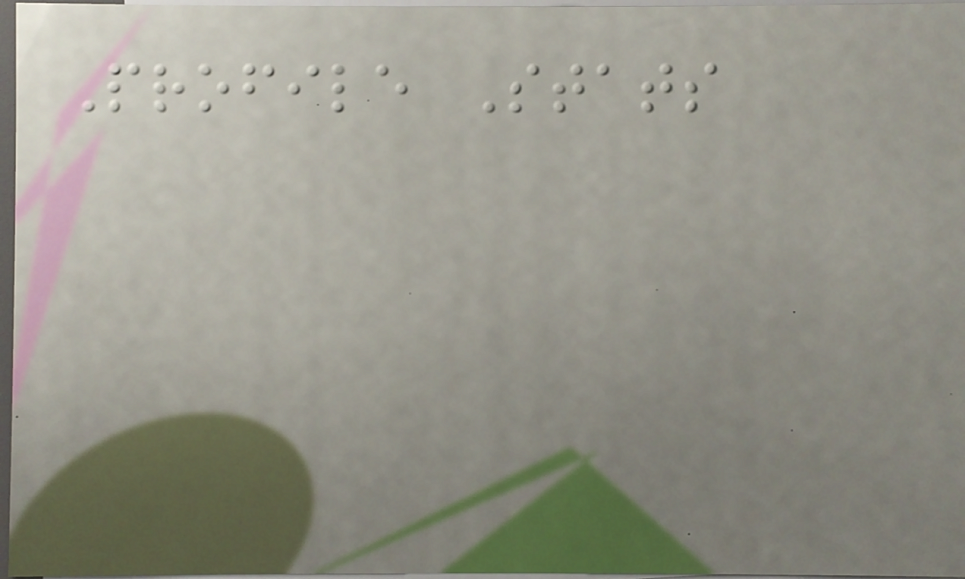Profile Stats
